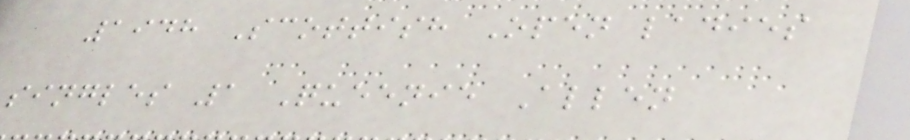1948 Scottish Open ladies
singles 1 Queenie Allen
